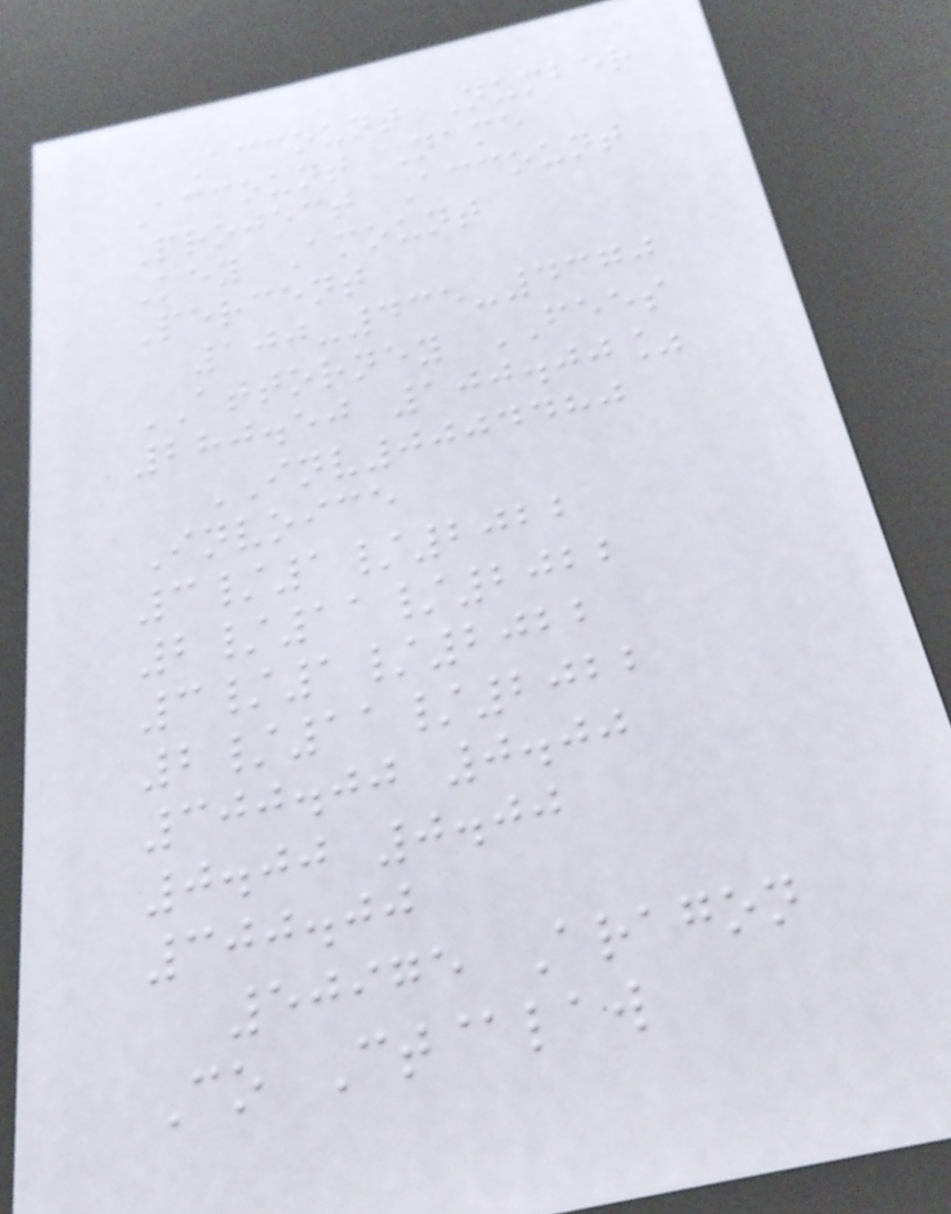Account Number
Account Name
Project Account
Key Amount
Percent
100-435-4370
ATTORNEY FEES
280.50 100.00%
INV0004480
Invoice
3/1/2022
2/11/2022
3/1/2022
2/11/2022
300.00 0.00
0.00 0.00
300.00
50975 Aragon
Co Ct@law
